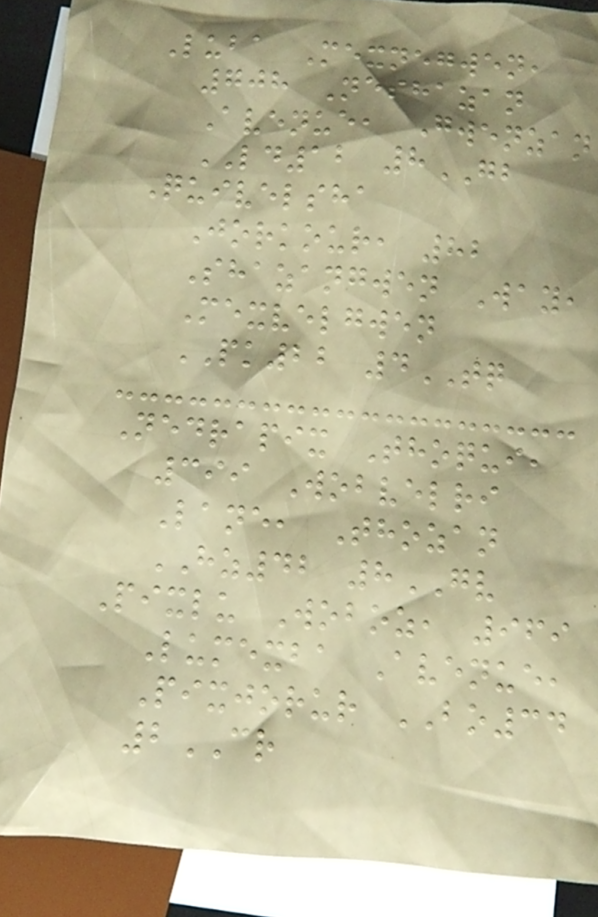Luba Mexnegwen,
708 Neshazan
Avenue, Gwenzan
LD12 8GB
Quivelsha
Jorkour, 82
Shazangwen Way,
Mexvelgwen
PK22 4TQ
Nedrapix Thoqui,
399 Wobvelri
Lane, Thozan
HZ42 8GV
Pixlu Woboz, 969
Lumexba Avenue,
Pixjorur BO34
2CR
